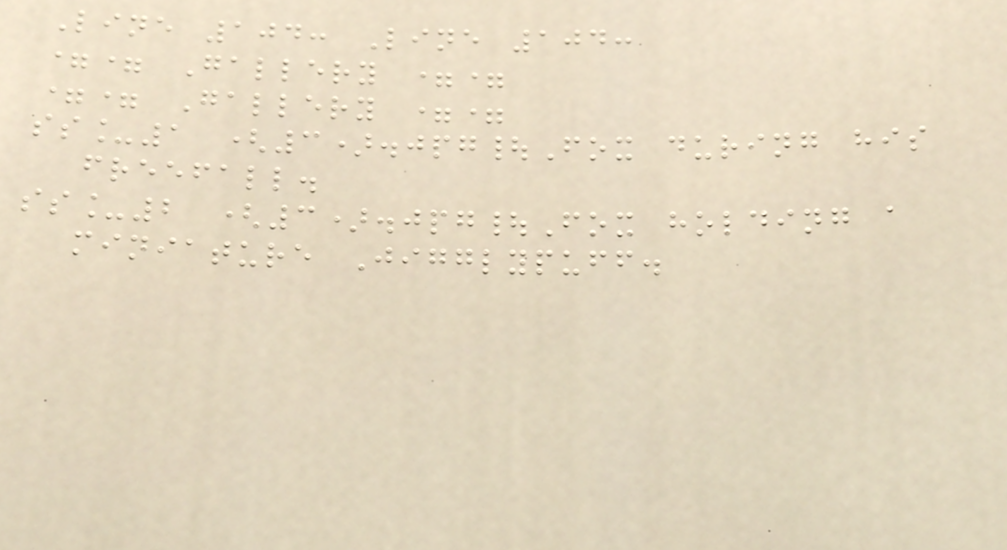Line 104: Line 104:
== Gallery ==
== Gallery ==
ss_1 (3).jpg|Fox during his
freefall.
ss_2 (3).jpg|Fox holding a
miniature Jigglypuff.
